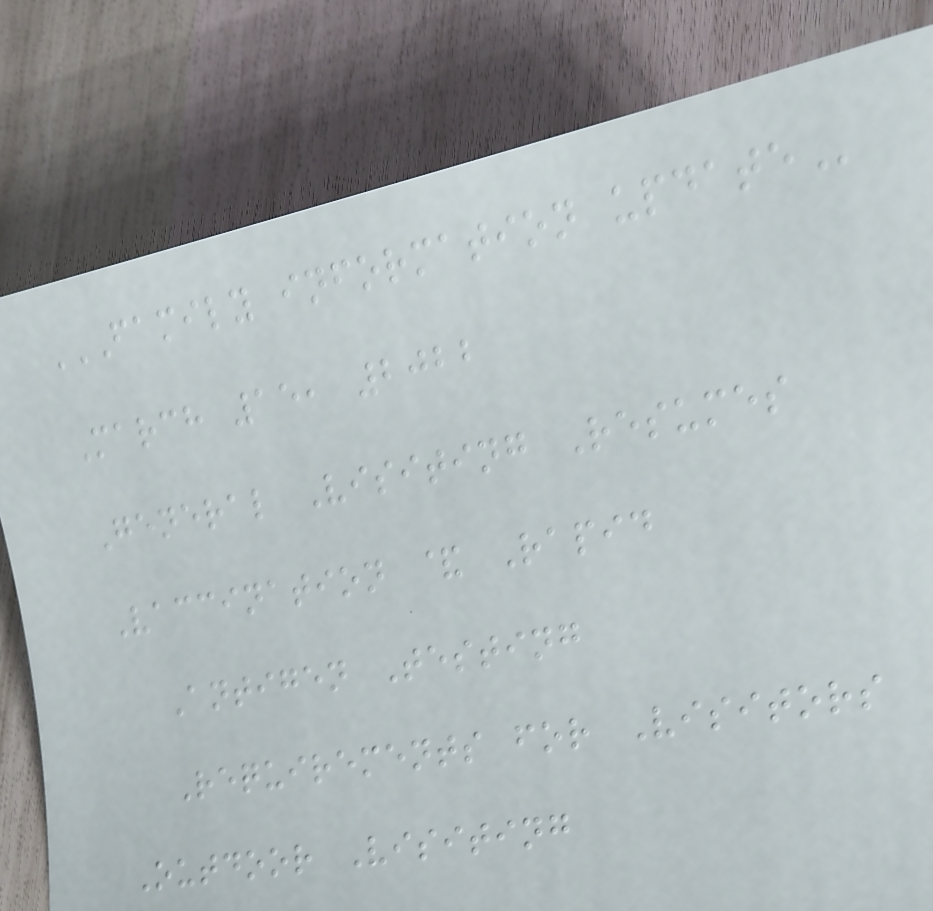FAMILY INFORMATION UPDATE
March 15, 2022
General Visiting Resumes
Vaccination & Rapid
Antigen Testing
Requirements for Visitors
Outdoor Visiting
